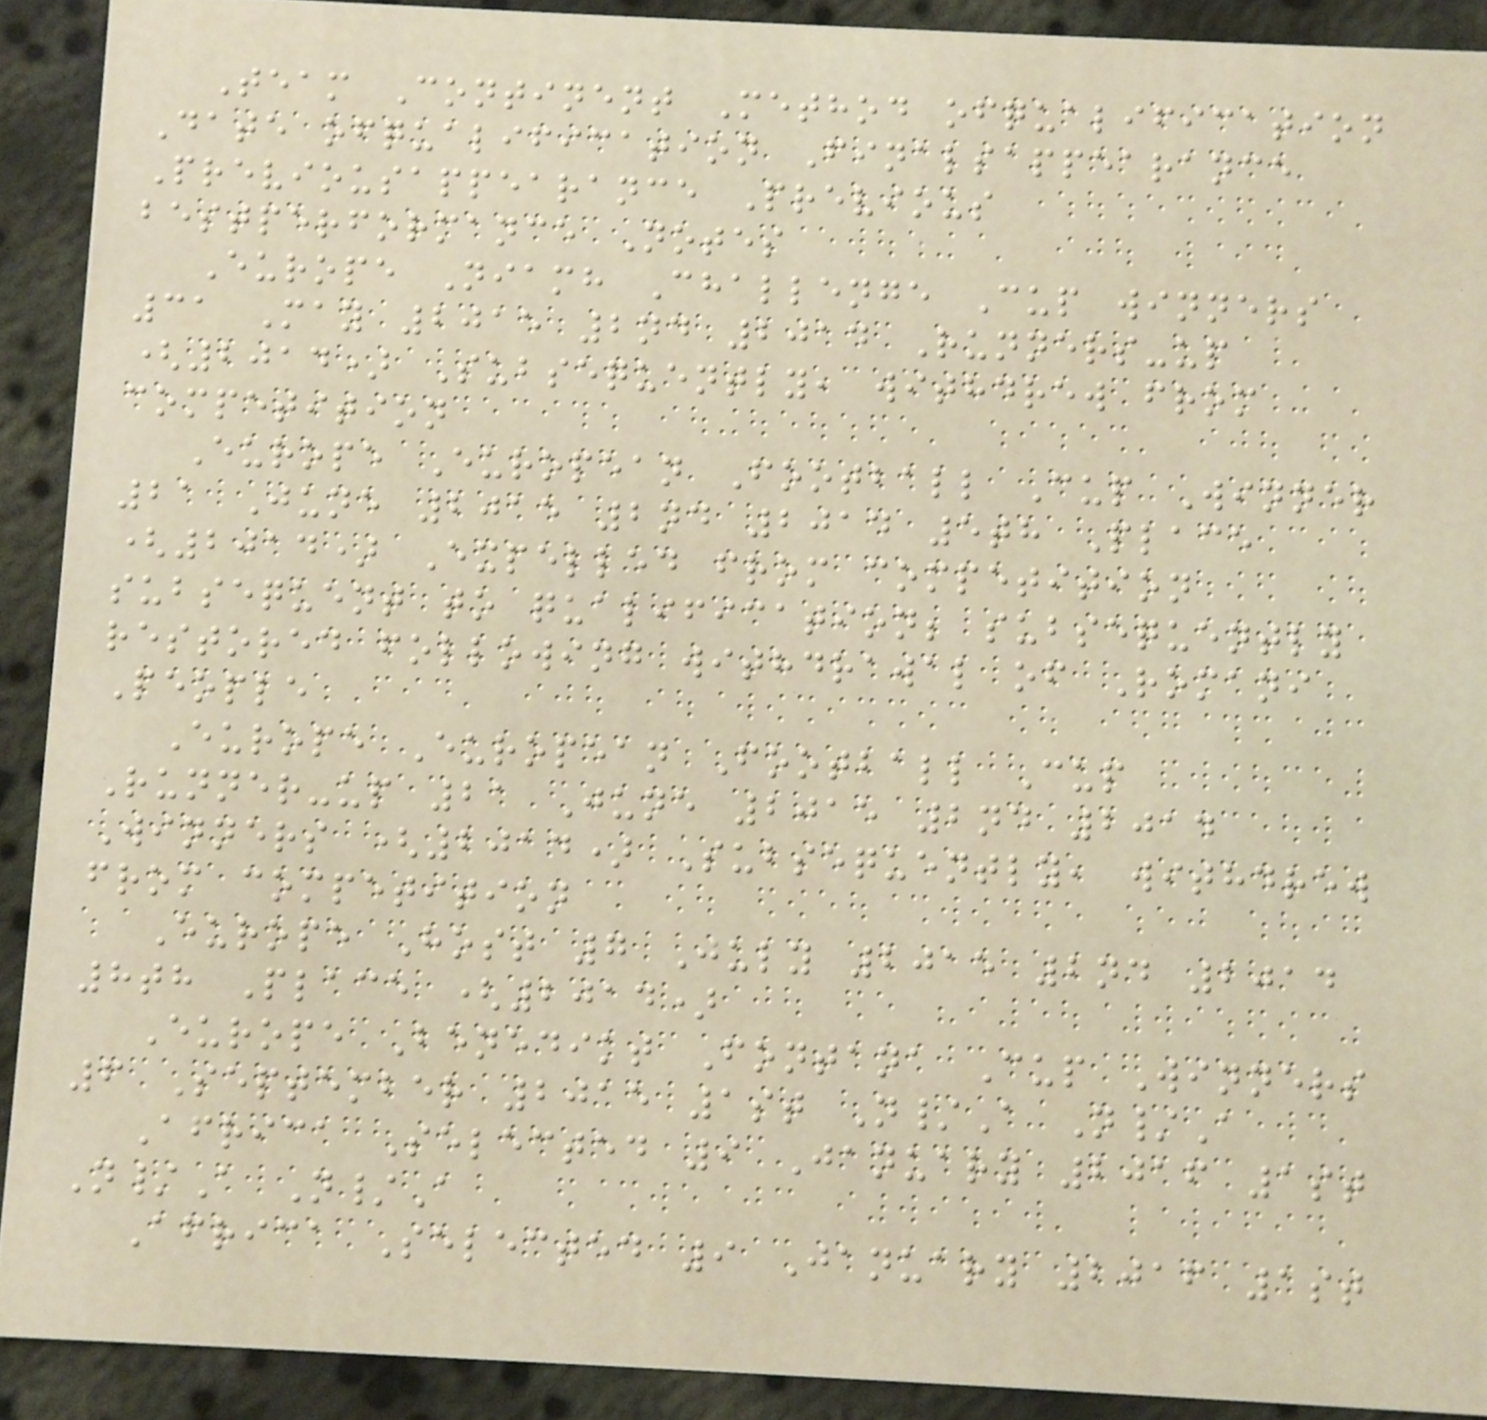Team Continent Method ofqualification
Date ofqualification Finalsappearance
Previousappearance Previous
bestperformance Notes
Europe Niamh Challenge Cup winners
31 May 2015 2nd 2014 Runners-up
(2014) Subsequently, withdrew from
competition
Europe European Football Cup Winner
21 June 2015 2nd 2014 5th Place
(2014) Expelled from competition
subsequent to qualification; subsequently
restored following withdrawal of Romani
People
Europe European Football Cup
Runner-up 21 June 2015 2nd 2014
Winners (2014) Subsequently, withdrew
from competition
Europe Host 7 July 2015 2nd 2014
8th Place (2014)
Europe Benedikt Fontana Cup Winners
6 September 2015 1st N/A N/A
Africa Selected 9 January 2016 1st
N/A N/A
Africa Selected 9 January 2016 1st
